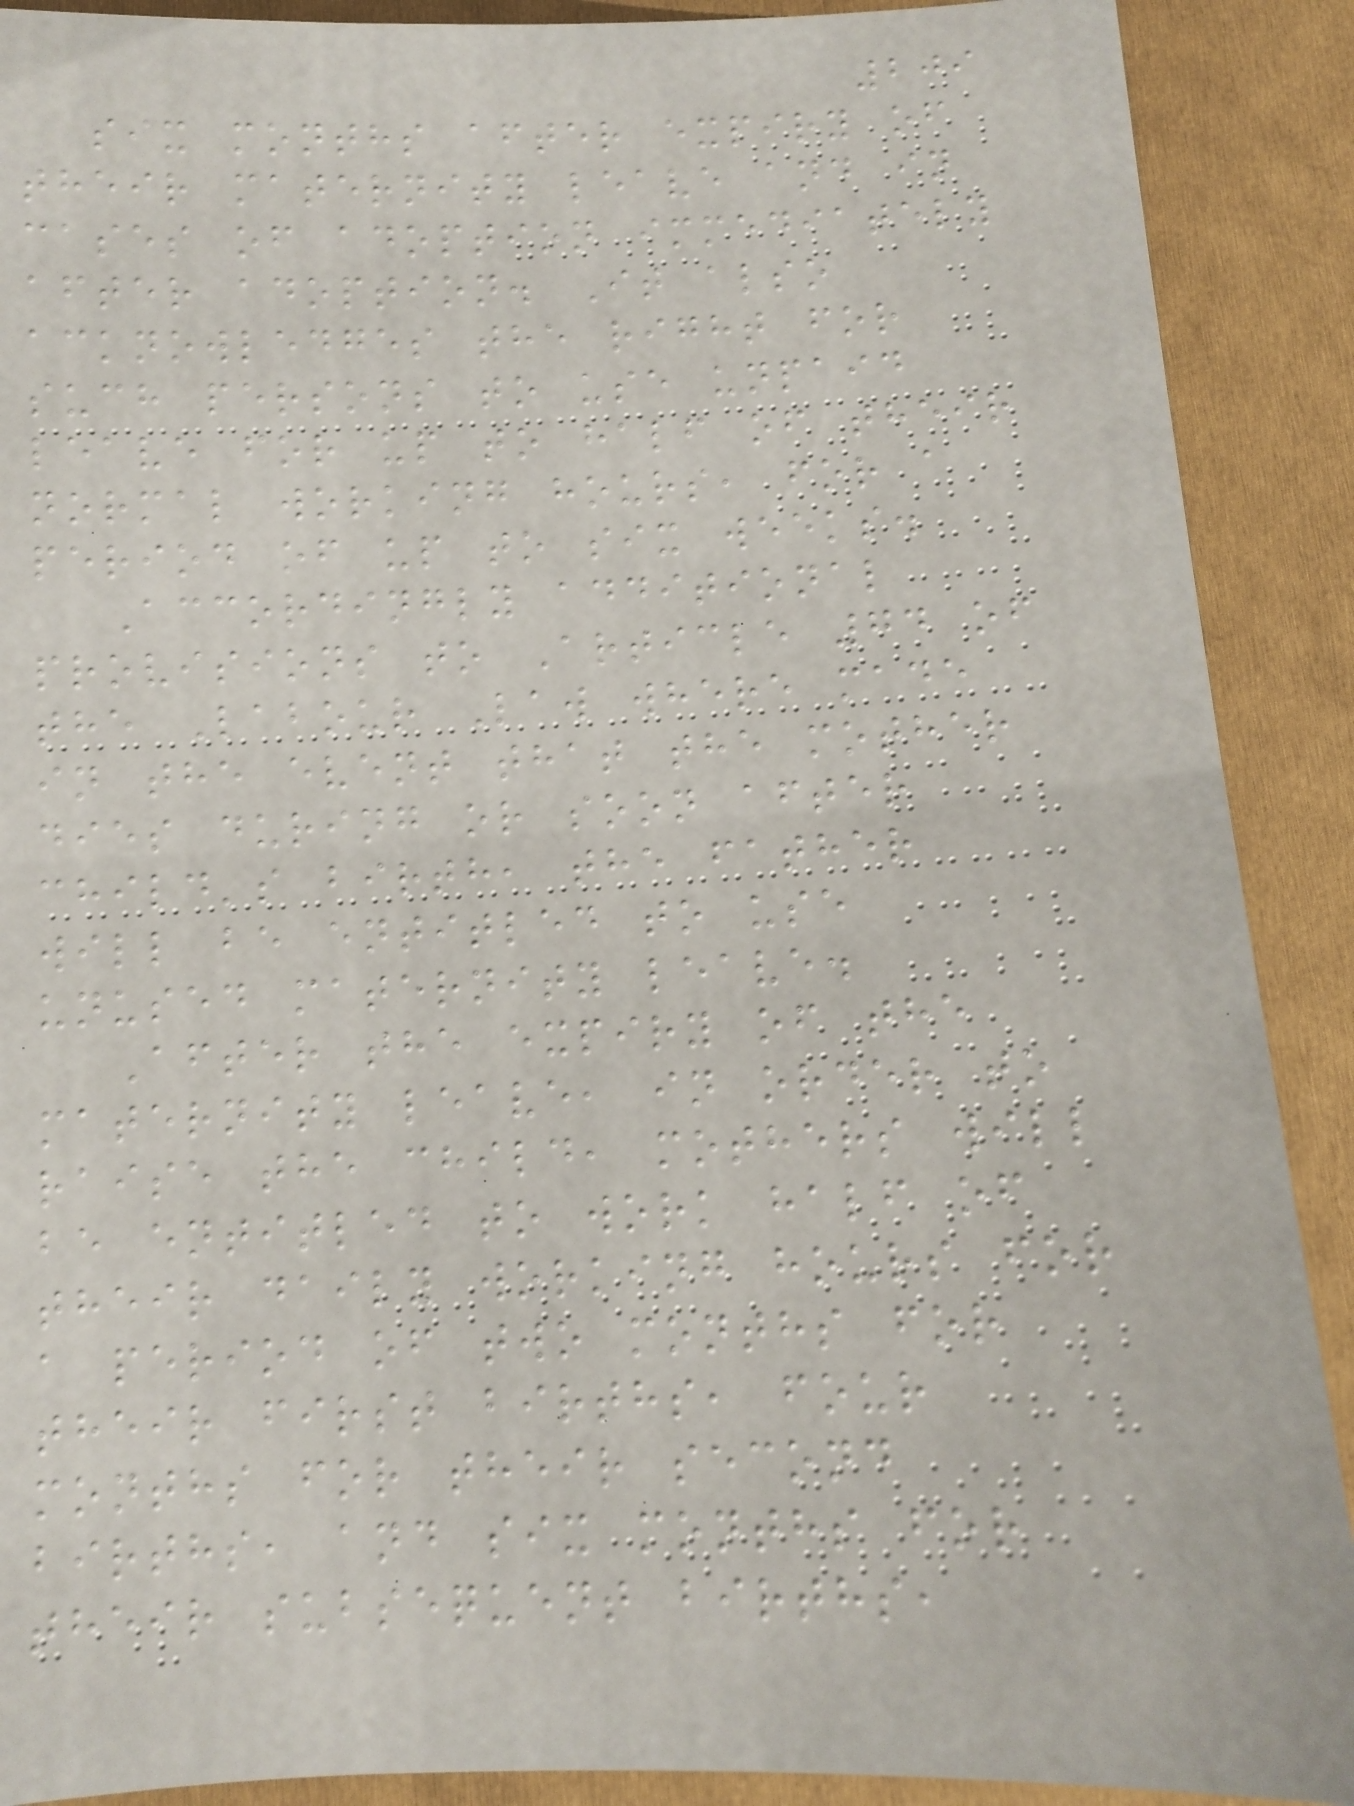209
six months after expiry of
their maternity leave and in
cases of adoption immediately
after adoption. It also
acknowledges the right for
such persons to use unpaid
leave for up to half of their
normal working hours, for a
period of up to six weeks.
Accordingly additional
provisions to Article 74 of
the Labour Law where made
in the event that the mother
dies during or soon after
child's birth, the father
will be entitled to use
unused maternity leave.
After the expiry of the
maternity leave, in order to
raise the child, mothers will
be entitled to work half of
their daily working hours for
a period of two months for
their first births, four
months for their second
births, and six months for
their subsequent births,
